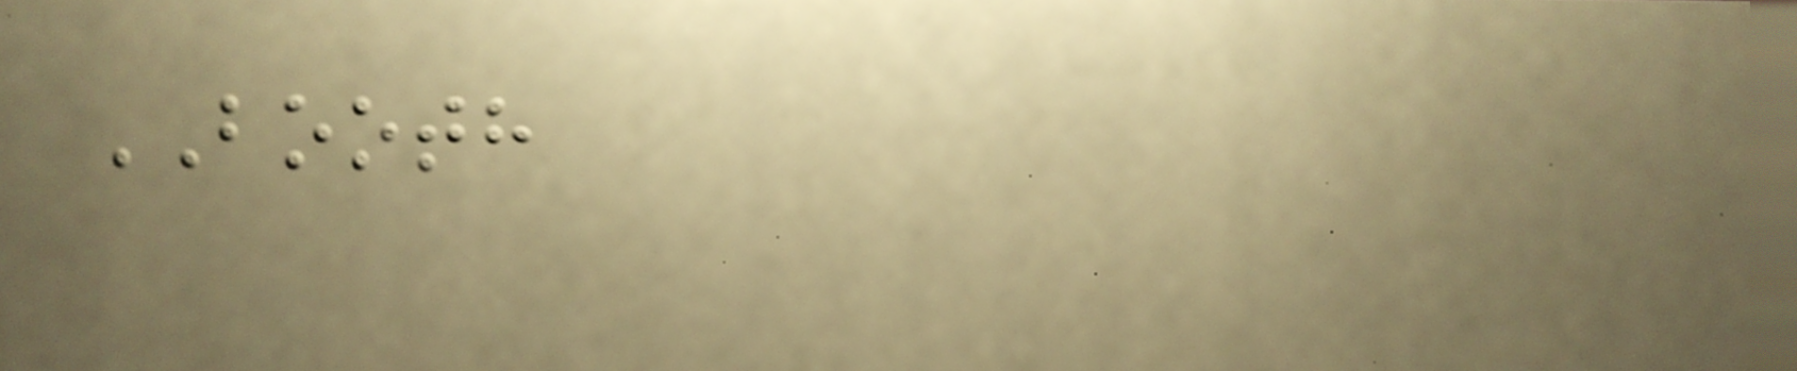BOOTH
